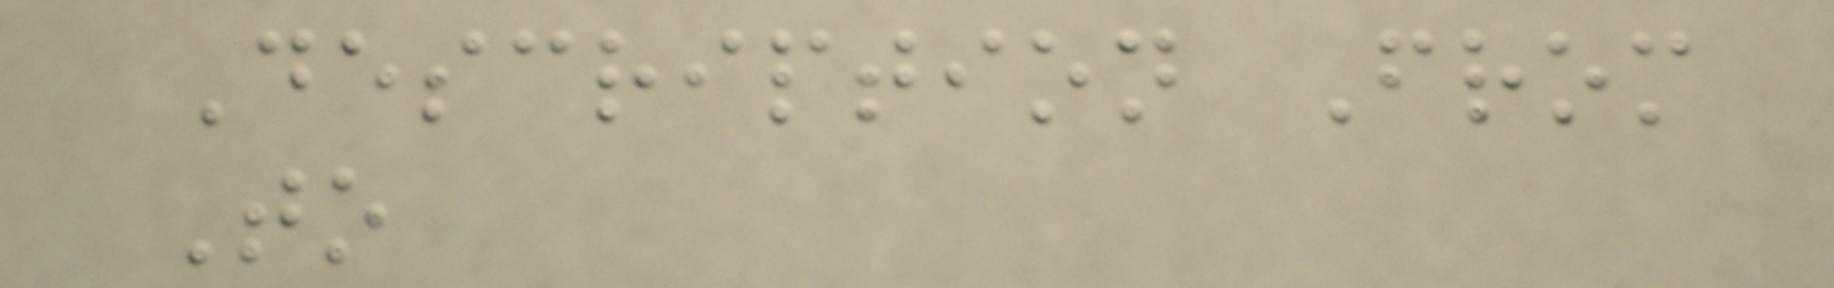Description From
To
